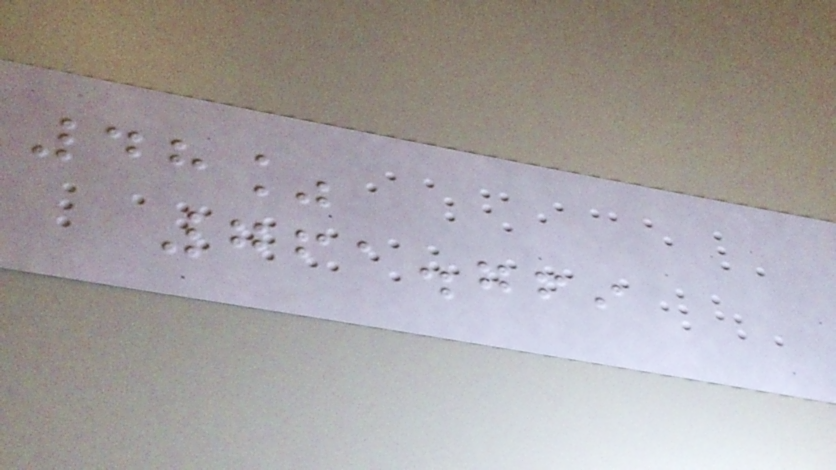48%
761.769
